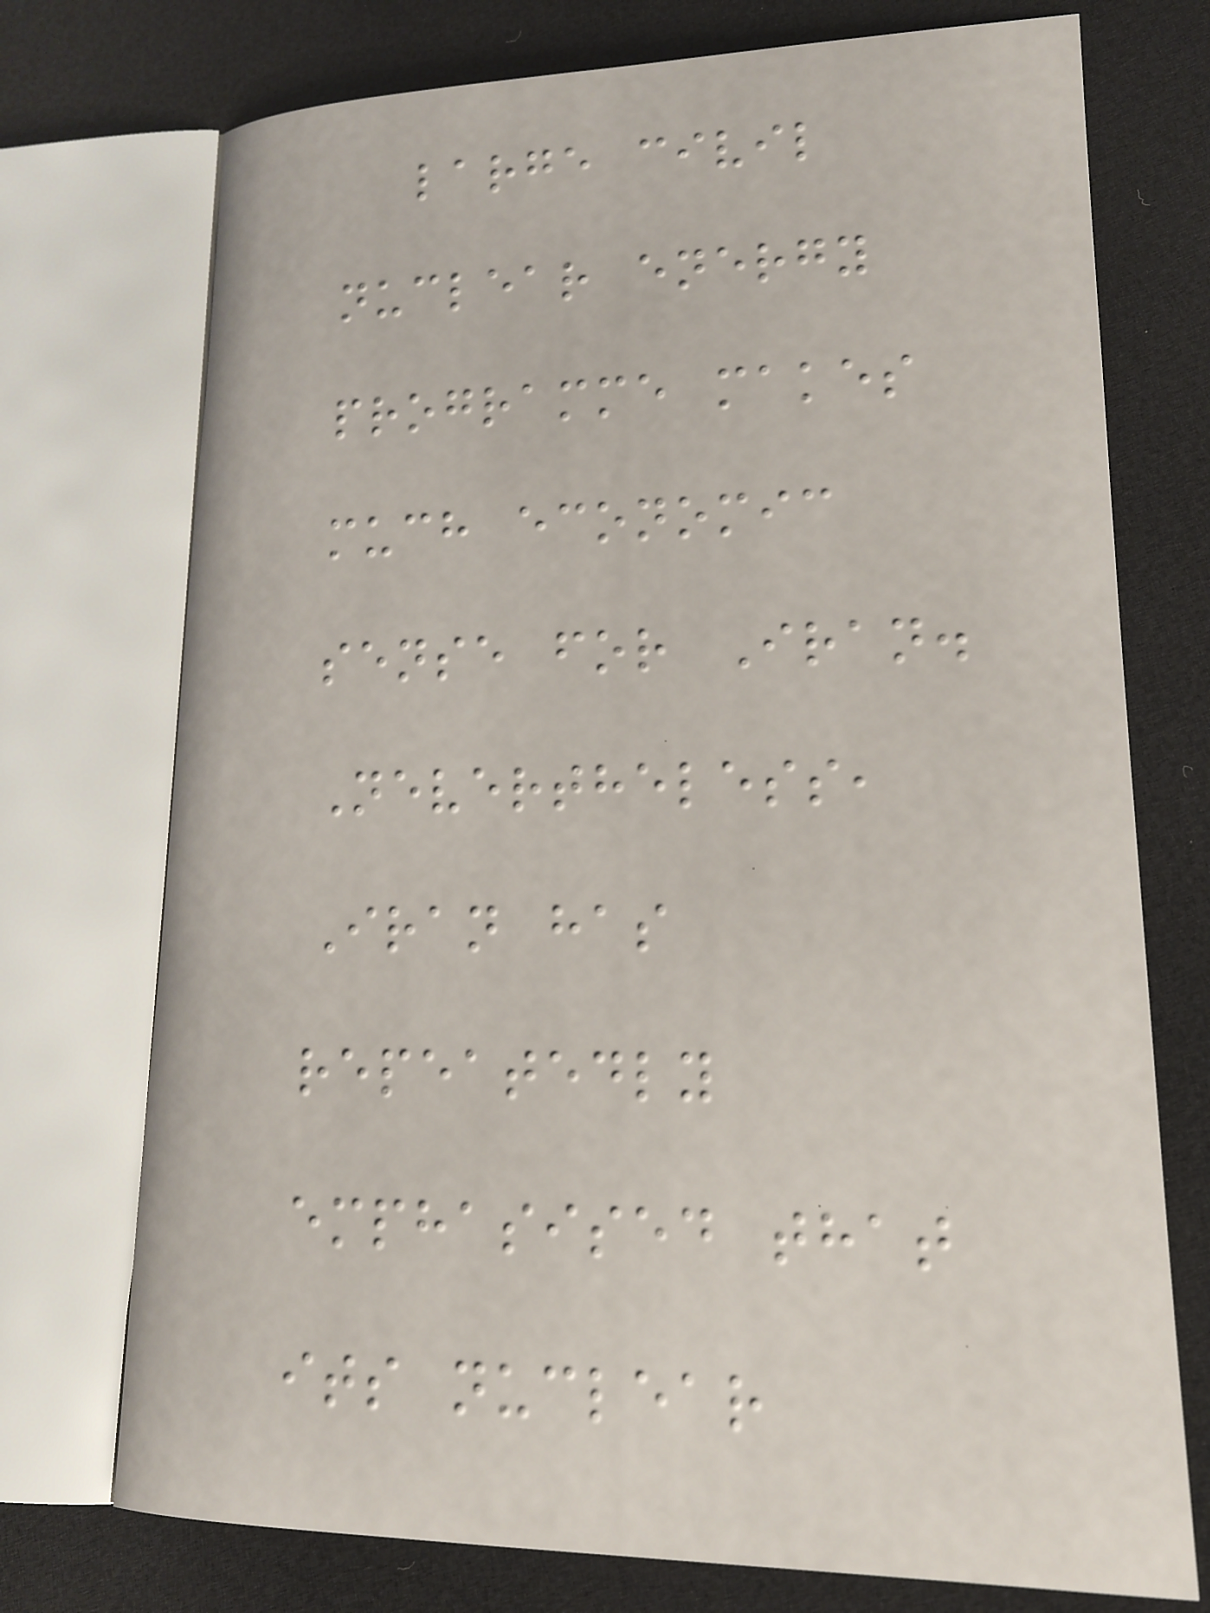large civil
nuclear energy
programme makes
much economic
sense for Iran.
Nevertheless,
Iran has
repeatedly
emphasised that
its nuclear
